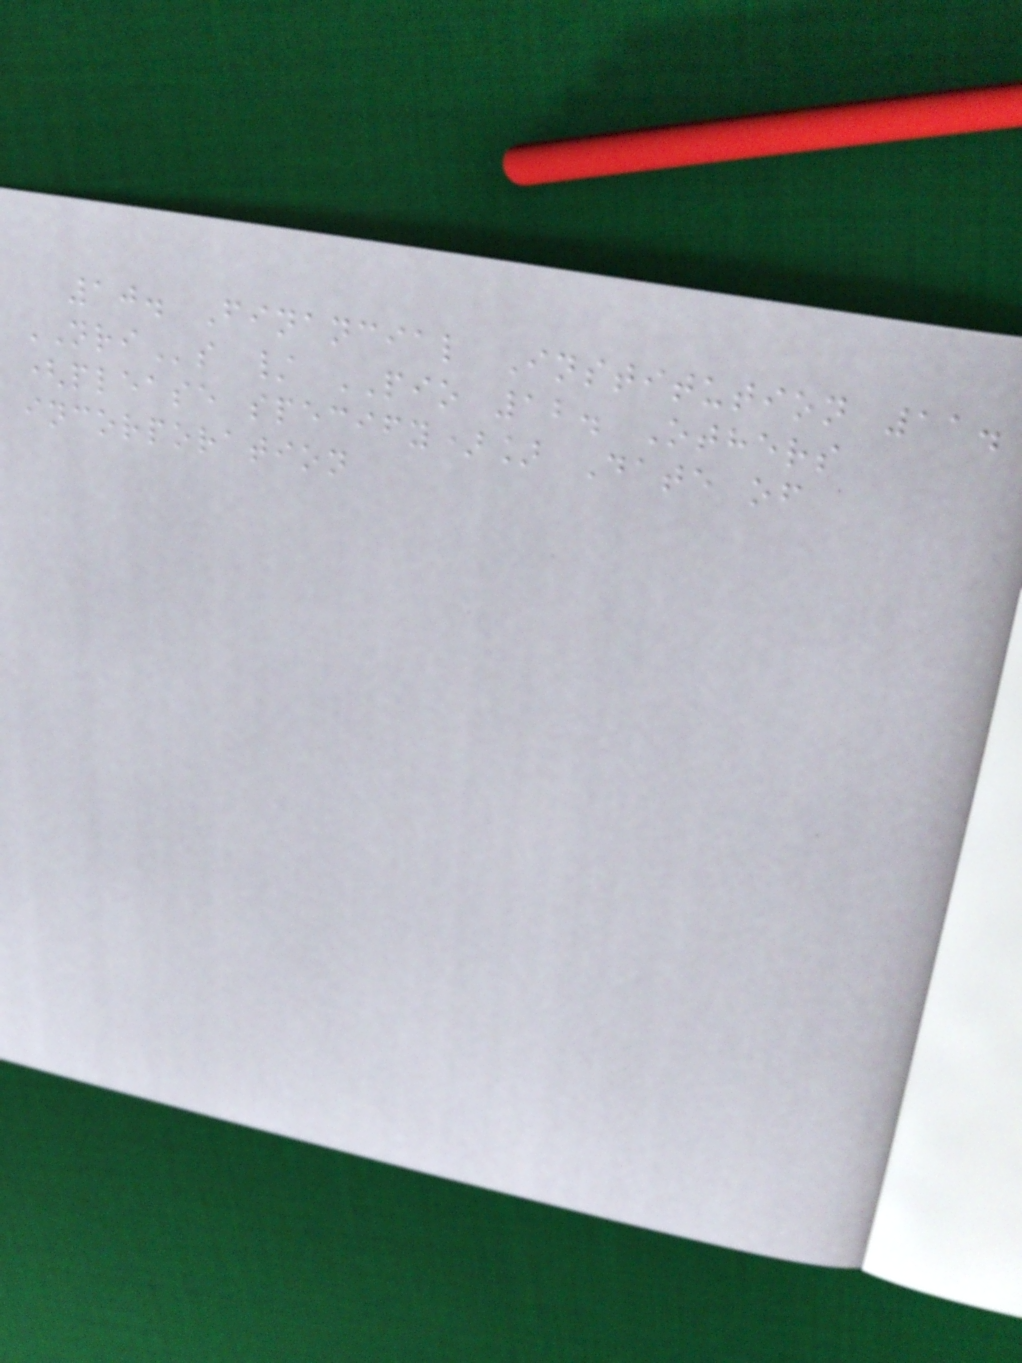10. Financial Institution 11.
NRIs / PIO 12. Others
(please specify)] Date of
incorporation
